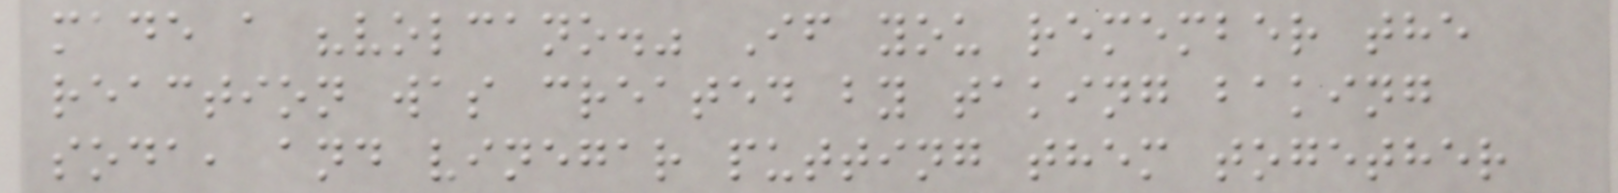made a "volcano." If you remember the
reaction was created by taking baking
soda, and vinegar putting them together
